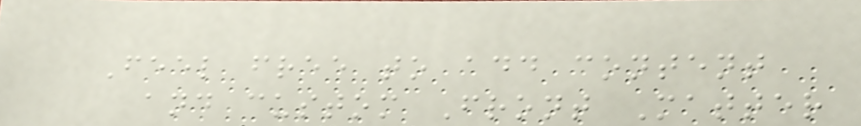Feel free to add content
and custom Front Matter
